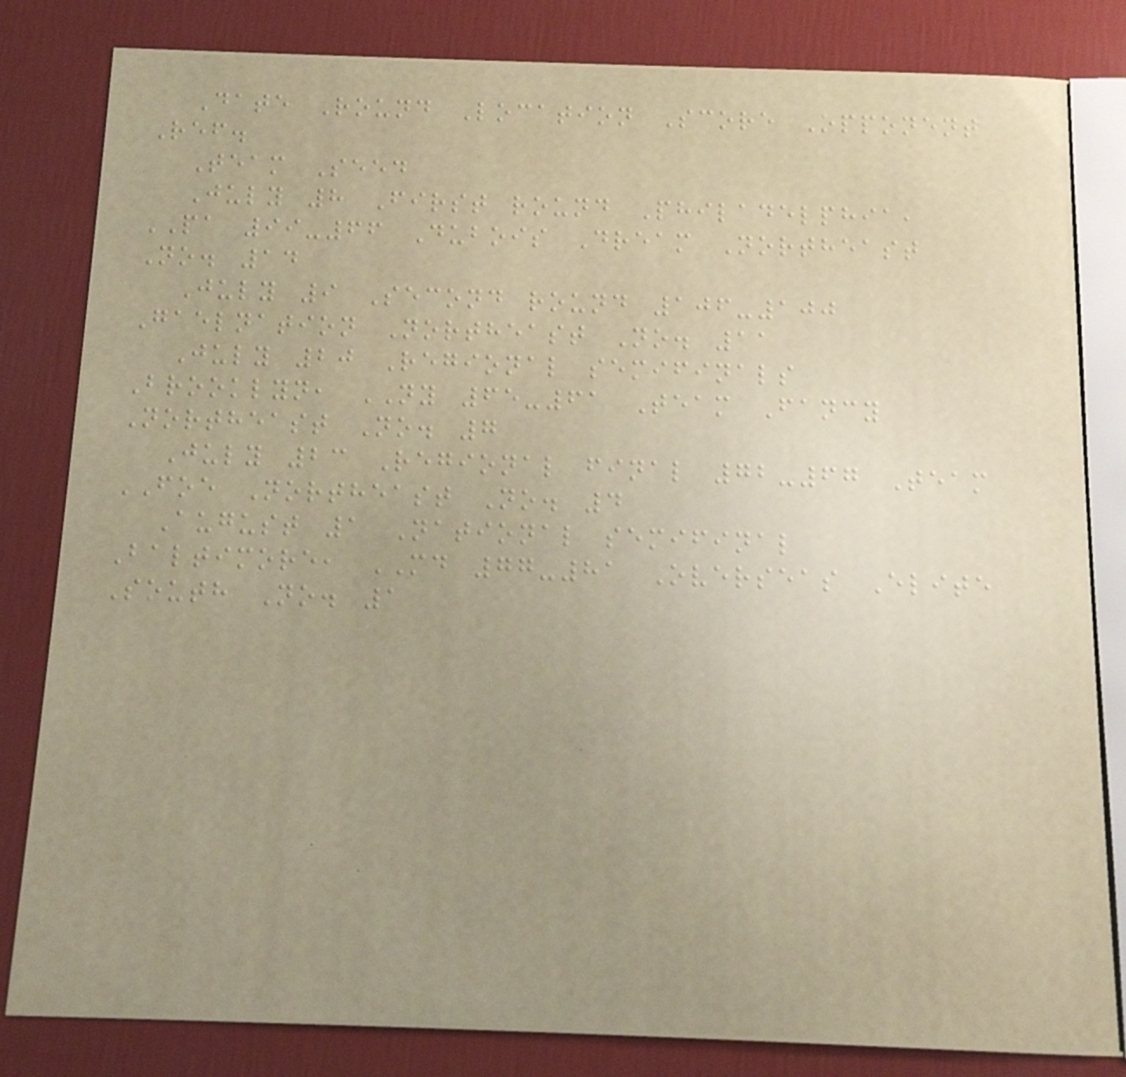Date Round Location Score Opponent
Ref.
Team Seed
July 8 First round Philadelphia,
PA 99-66 Dubois Dream Northeast
No. 14
July 9 Second round 106-100
Gaelnation Northeast No. 11
July 20 Regional semifinals
Brooklyn, NY 65-61 Team Fancy
Northeast No. 7
July 23 Regional final 72-67 Team
FOE Northeast No. 4
August 1 National semifinal
Baltimore, MD 77-81 Overseas Elite
South No. 1
